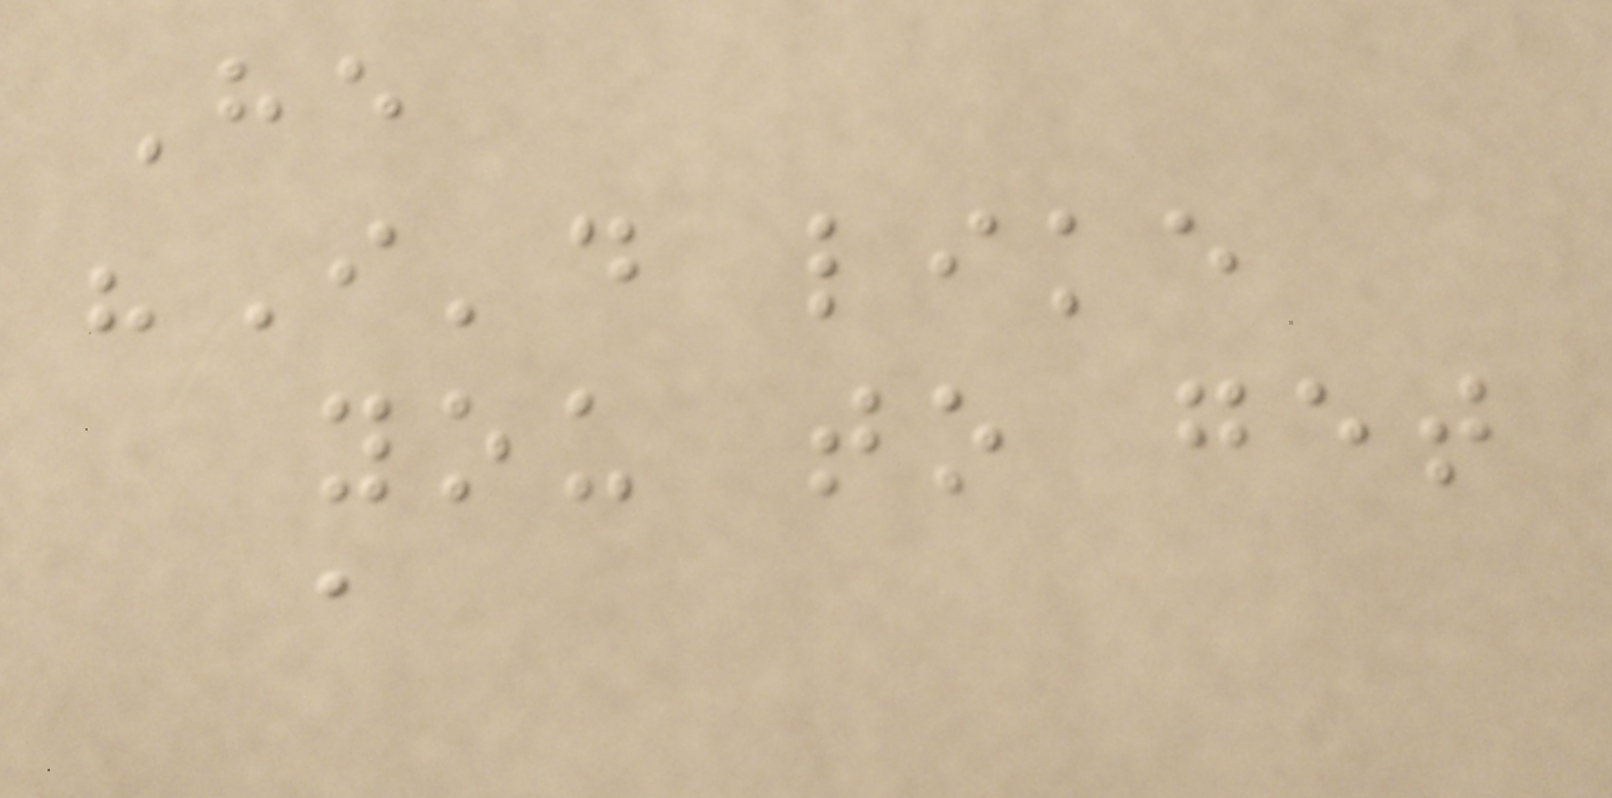He
"I'd like
you to get
a
